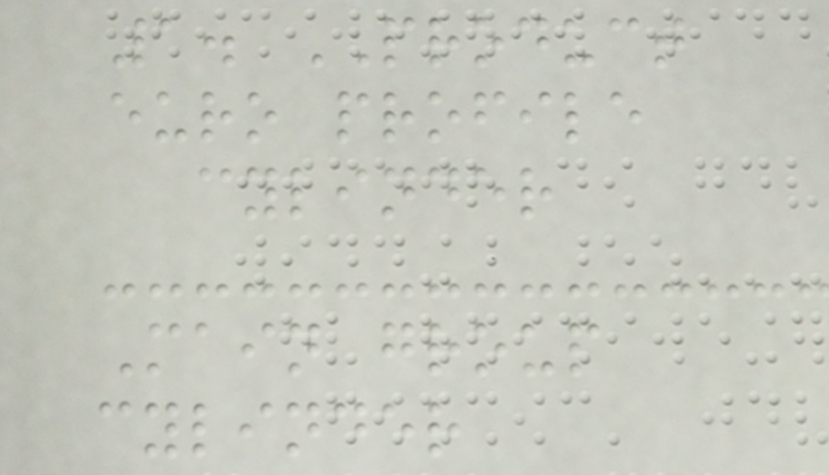1. PRODUCT
euro profile
cylinder
Main group
cylinder
